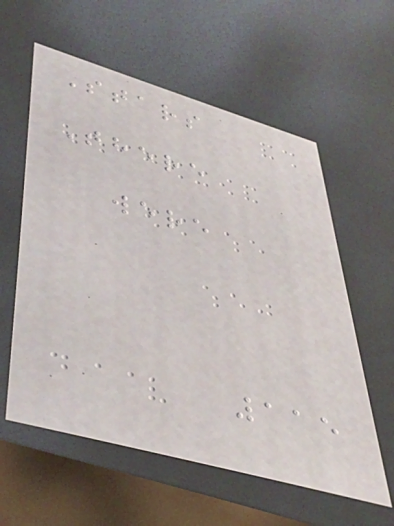Stars
There
were
115
